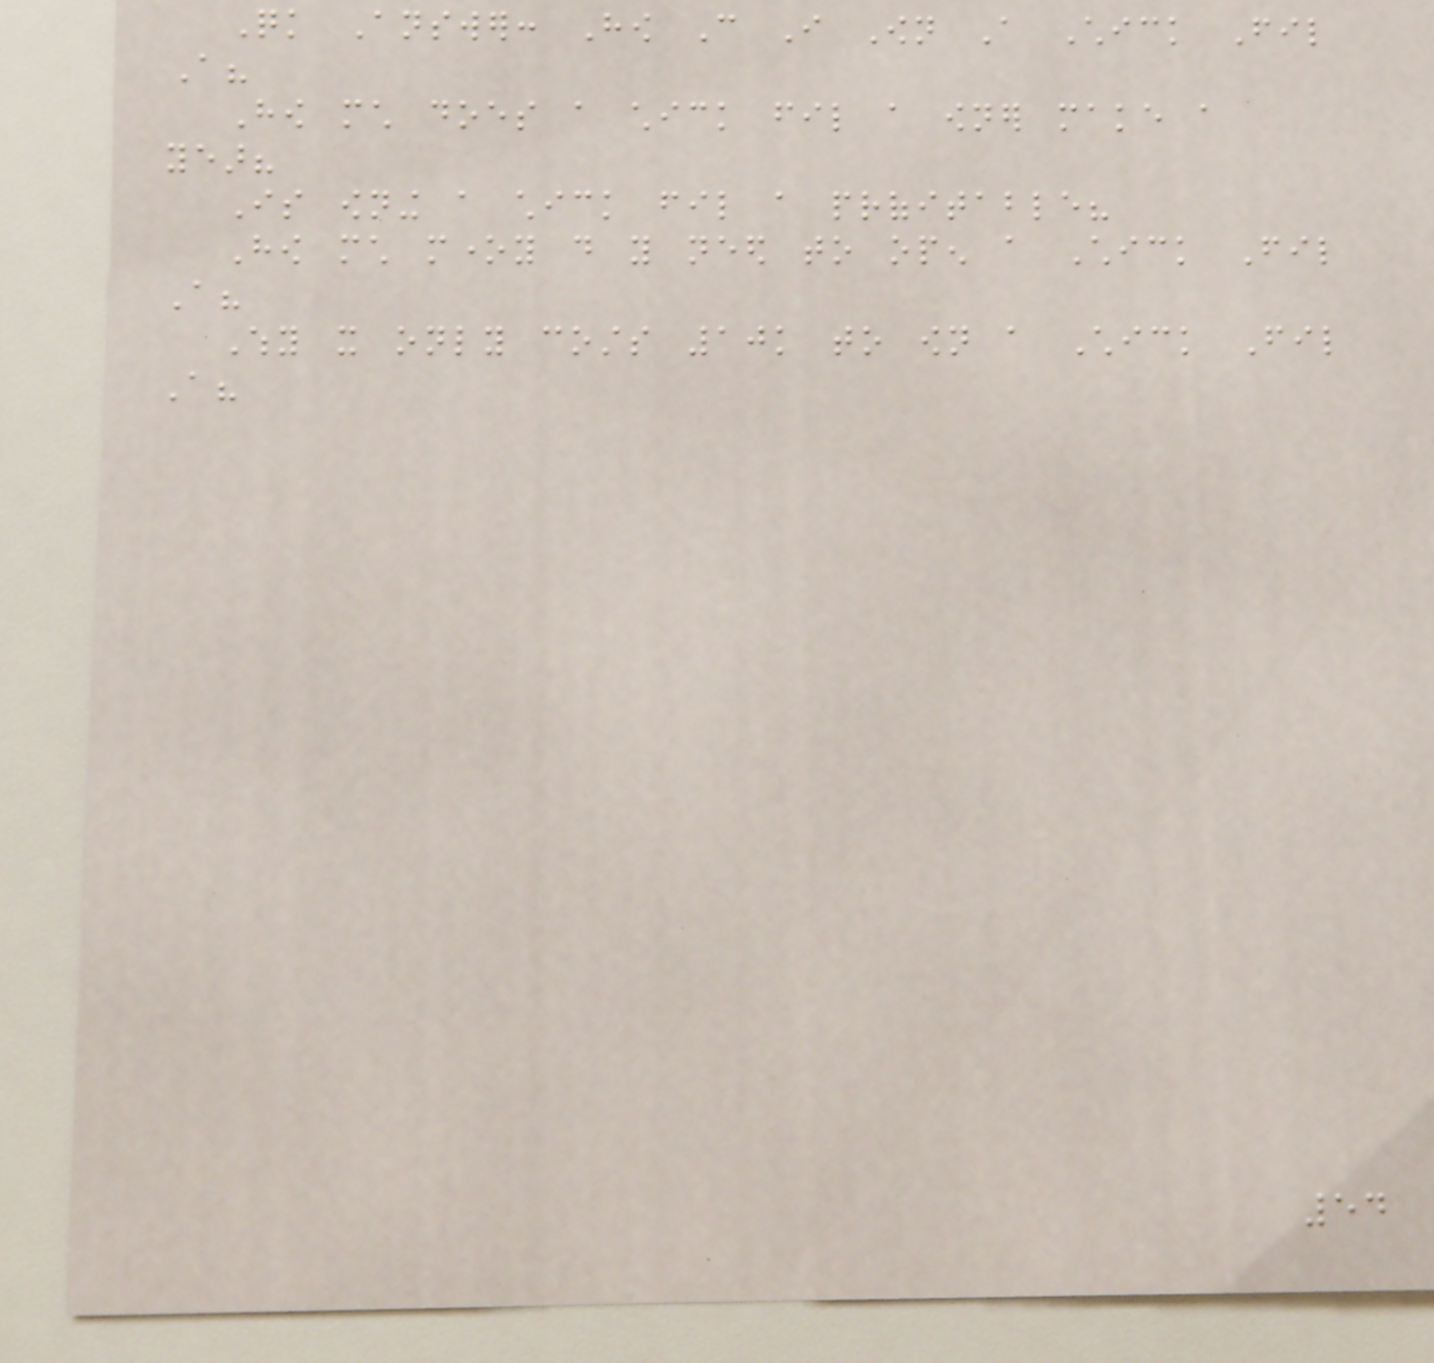Quick Answer: How Can I Own A Chick Fil
A?
How much does a chick fil a owner make a
year?
Is owning a chick fil a profitable?
How much money do you need to open a Chick Fil
A?
Why it only costs 10k to own a Chick Fil
A?
54
